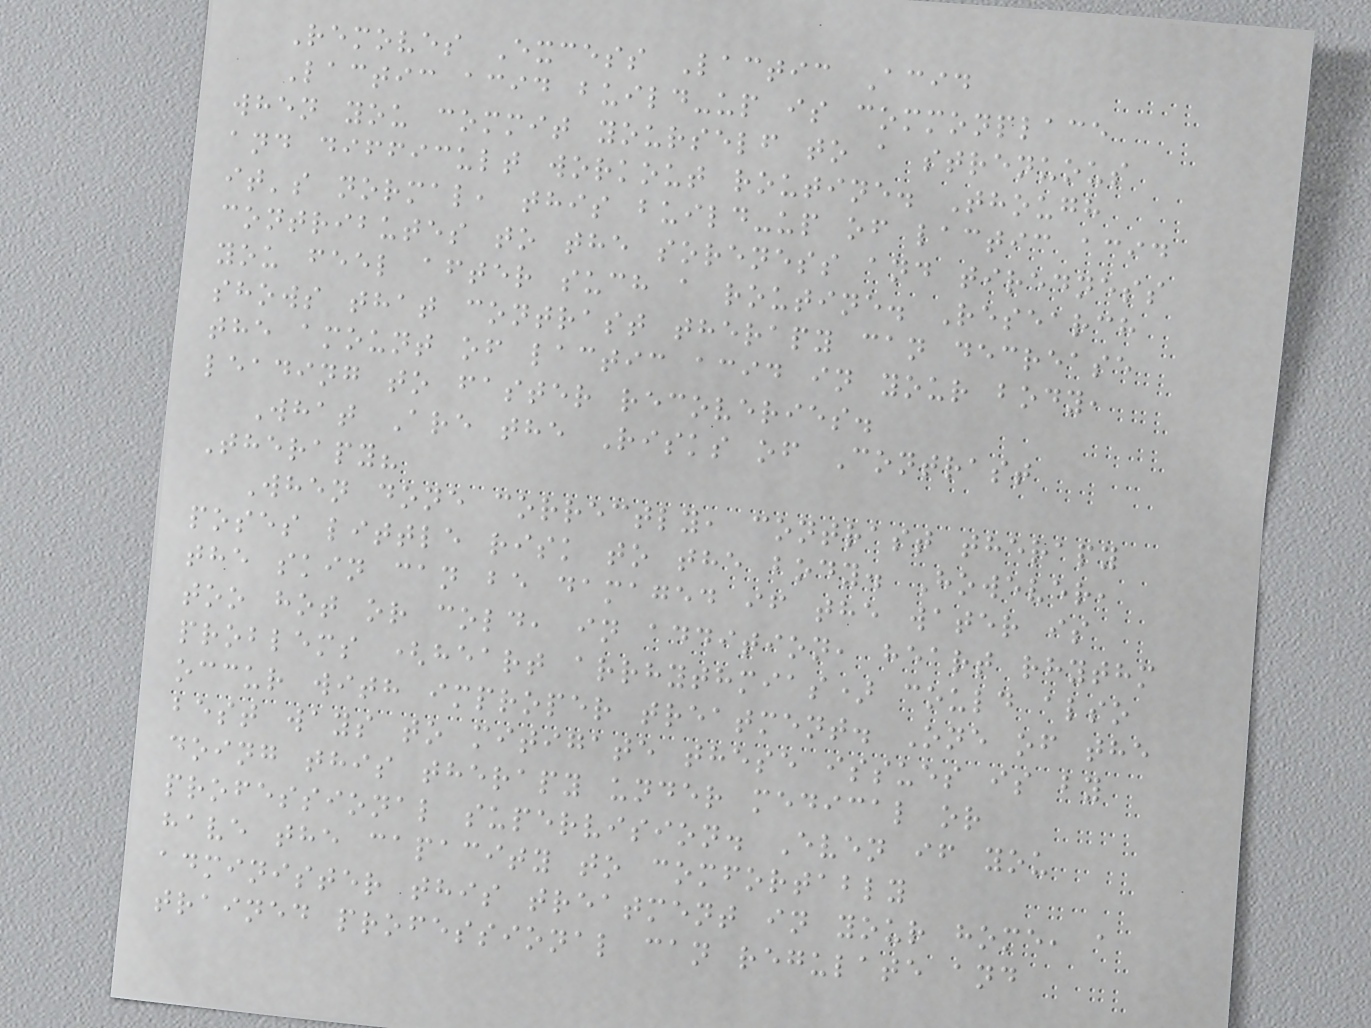Removes Excess Lactic Acid
Lactic acid build-up is commonplace
when you commit yourself to a strenuous
and difficult workout routine. Though
it's normal, this build-up of lactic acid
contributes to the soreness and tiredness
you feel after such a routine. Research
shows that contrast therapy can decrease
the amount of lactic acid in your body,
leading to faster recoveries.
What Are the Risks of Contrast
Therapy?
When done correctly, contrast therapy
poses little risk to the body. However,
the skin can be damaged if the water is
too hot or cold, in addition, heart rhythm
problems (heart arrhythmias) could also
occur with improper treatment. One of the
best ways to mitigate these issues is by
doing this therapy under medical or
professional supervision. Even if you
have the capacity to comfortably
administer this treatment in your home, a
trained professional can regulate and
